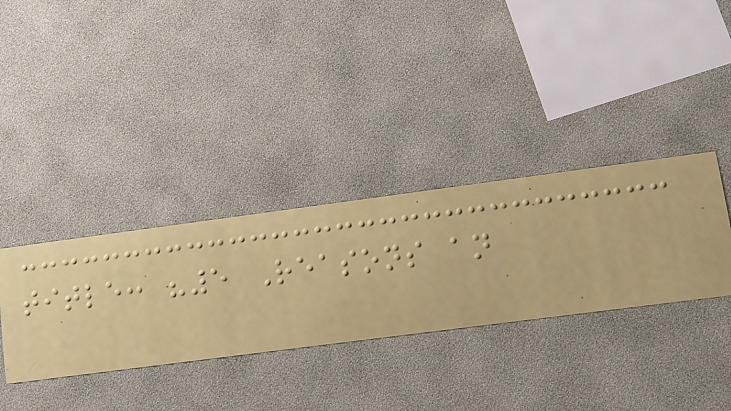title: "5 Reasons an
